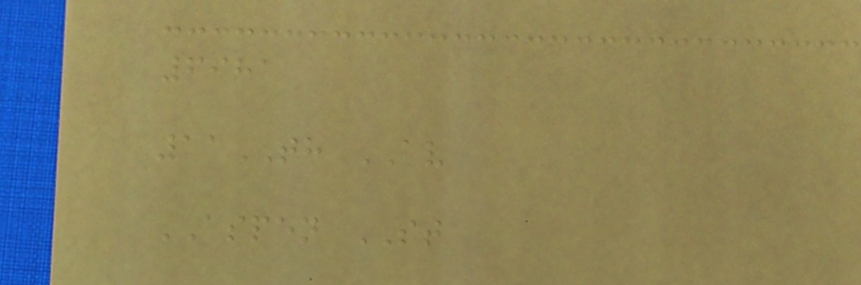6981
11TH AV
ASPEN ST
